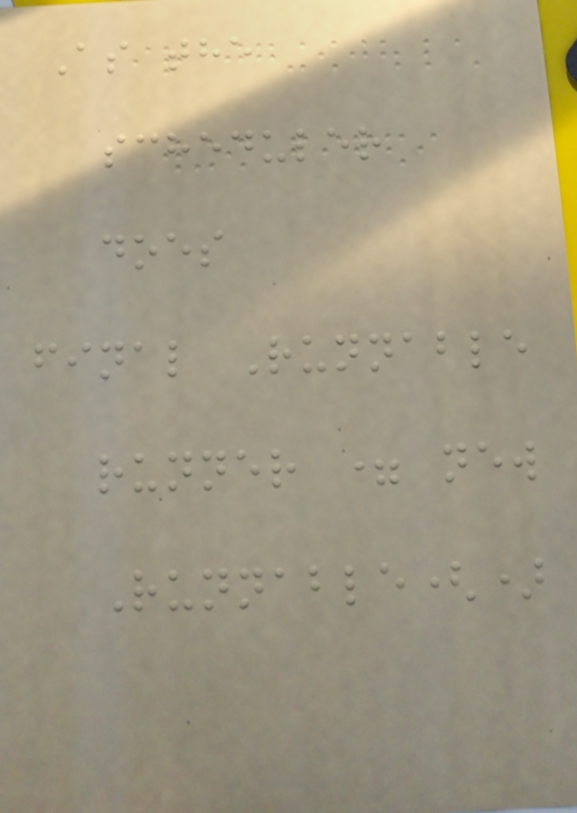As the
scheduler
does
final Runnable
runner = new
Runnable()
